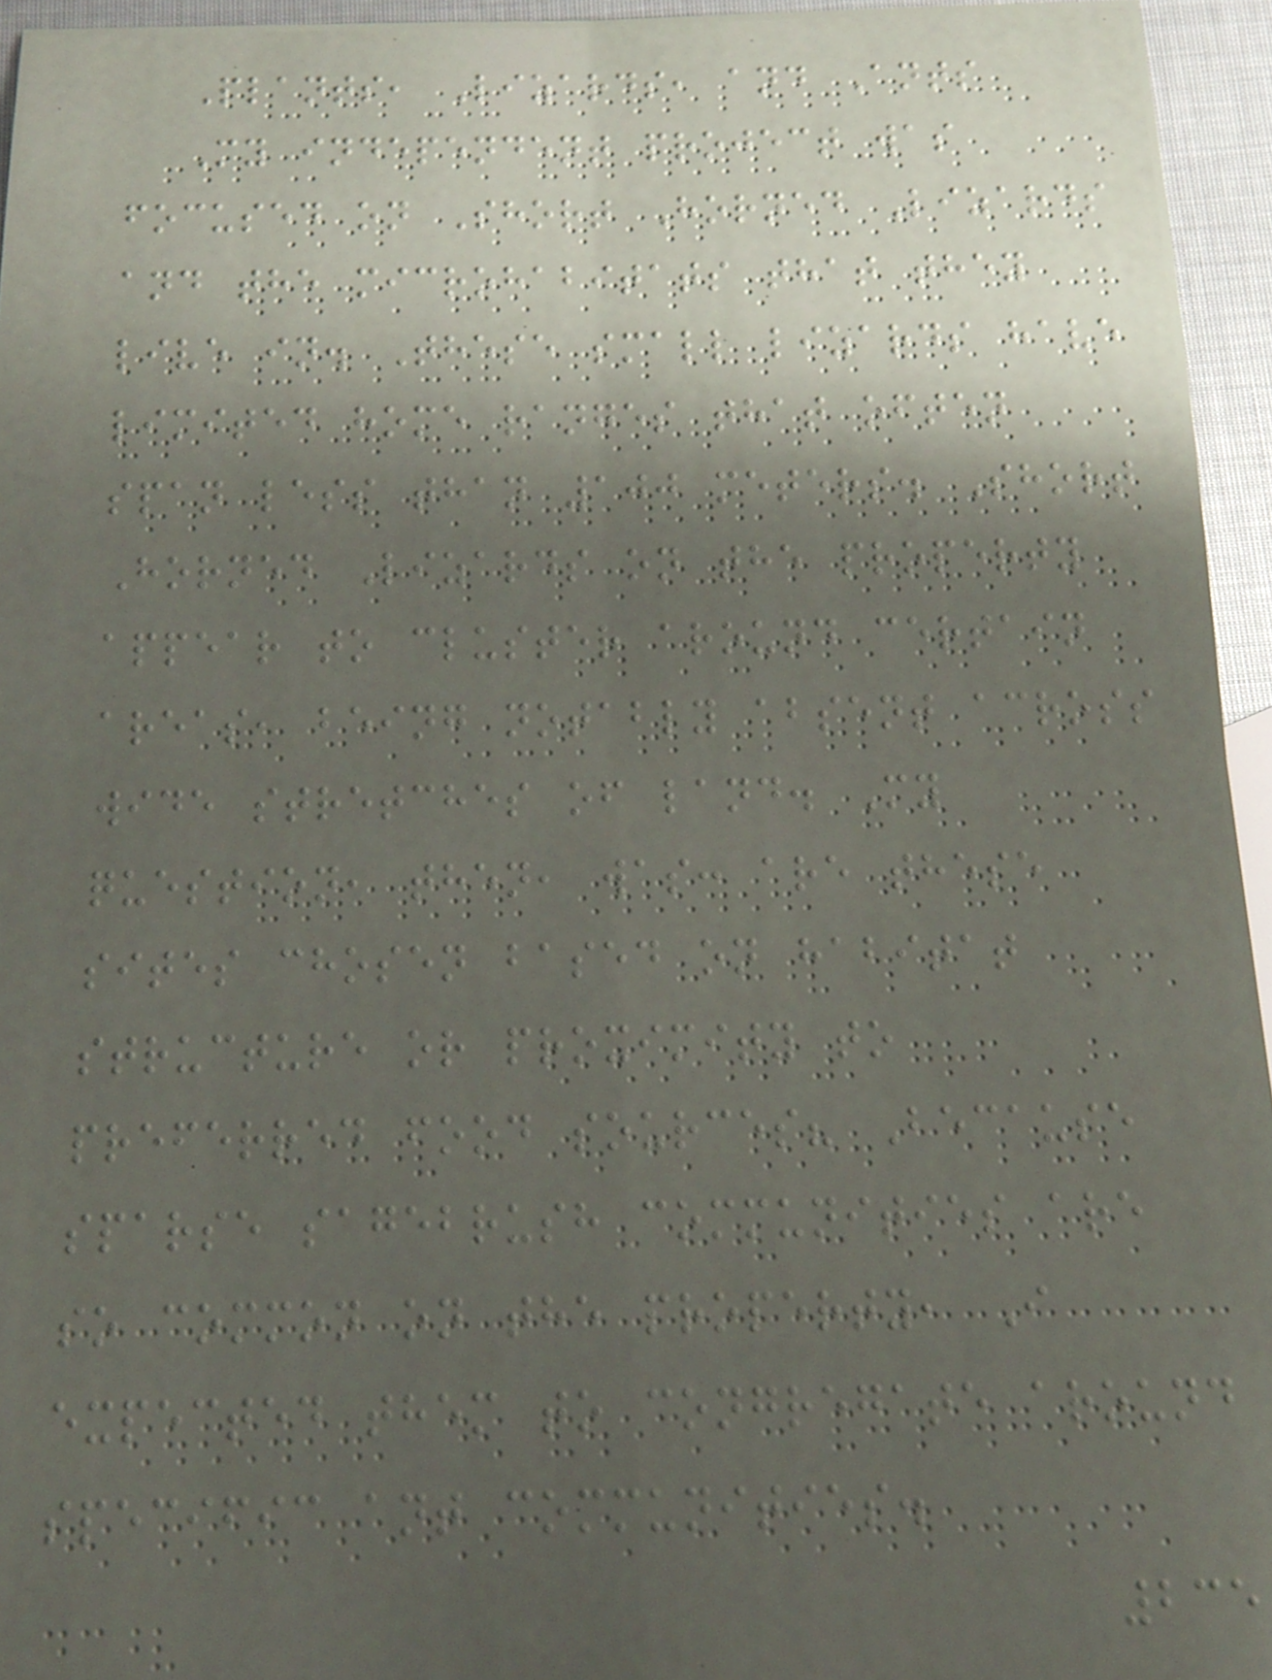Plants, Lizards, and Ants
My independent project was
focused on Short Horned Lizards
and the microhabitats that they
live in. These small lizards have
limited home ranges that often
span less than 100 meters. Short
Horned Lizards on the property
appear to cluster around certain
areas, being notably absent across
wide stretches of land. My
question, then, was: are these
sites chosen based on habitat
structure or proximity to
preferred food sources? Because
sparse sagebrush communities are
so common on the property, I
expected them to congregate around
specific ant communities.
235
